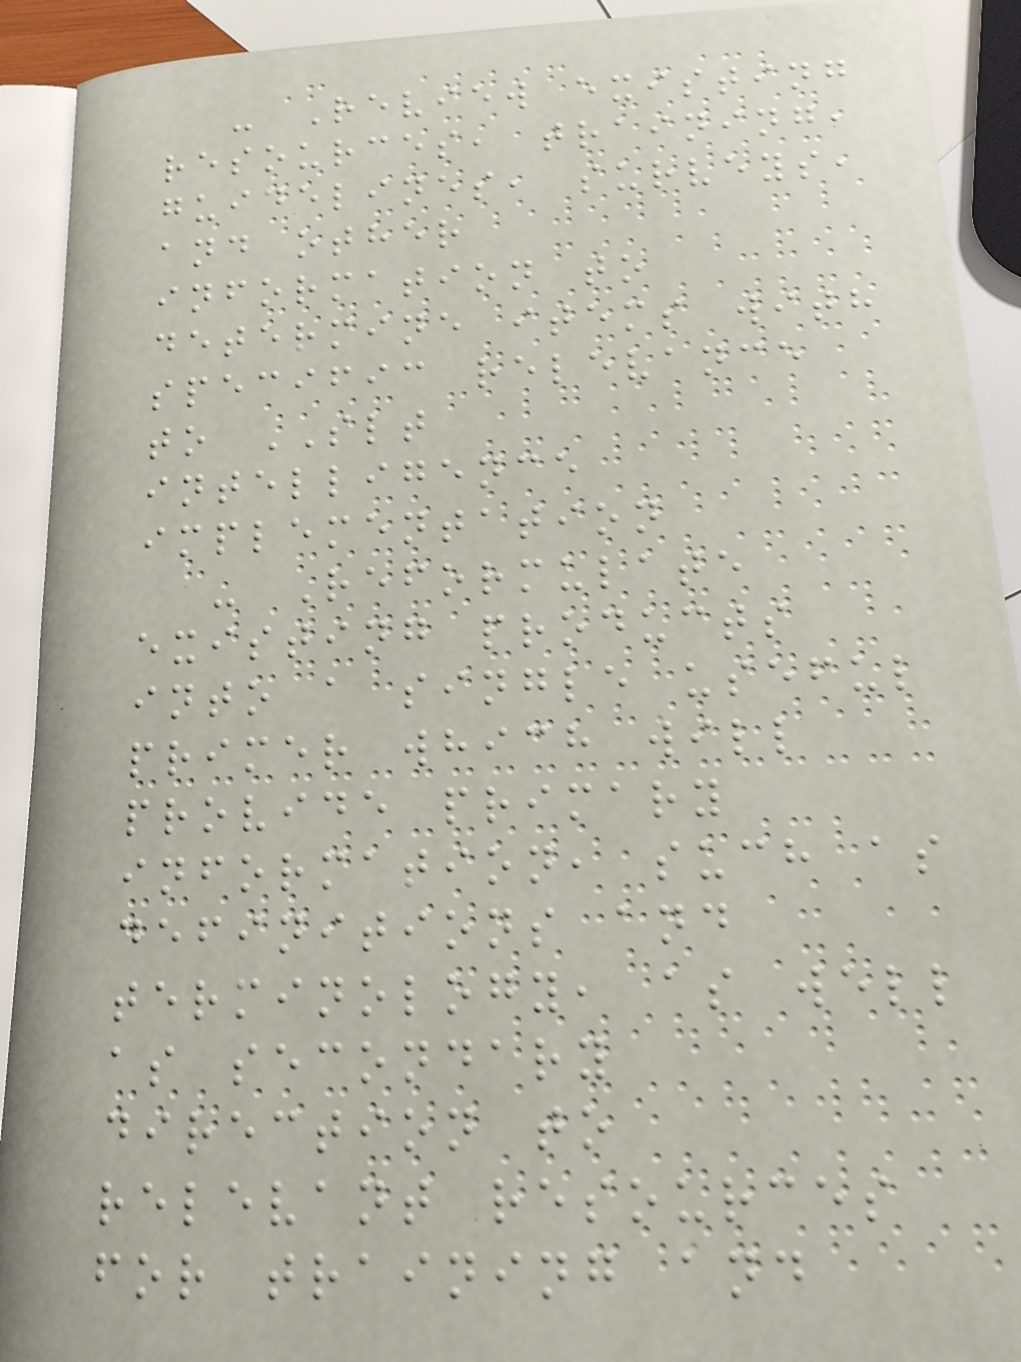- Review existing
resources, training,
guidelines, surveys,
and other
information to
determine items with
specific relevance
to SLT
intelligence
implementation
- Reformulate
existing products
into a single useful
primer which will
provide primary
information, such as
definitions and
terminology, as well
as secondary
direction to
relevant resources
for training and
